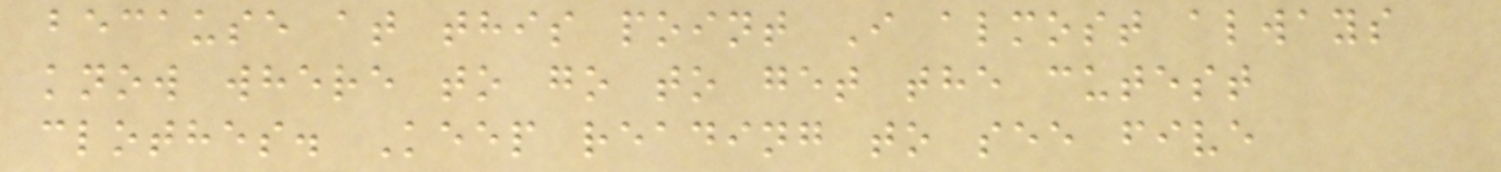because at this point I almost always
know where to go to get the cutest
clothes. Keep reading to see five
